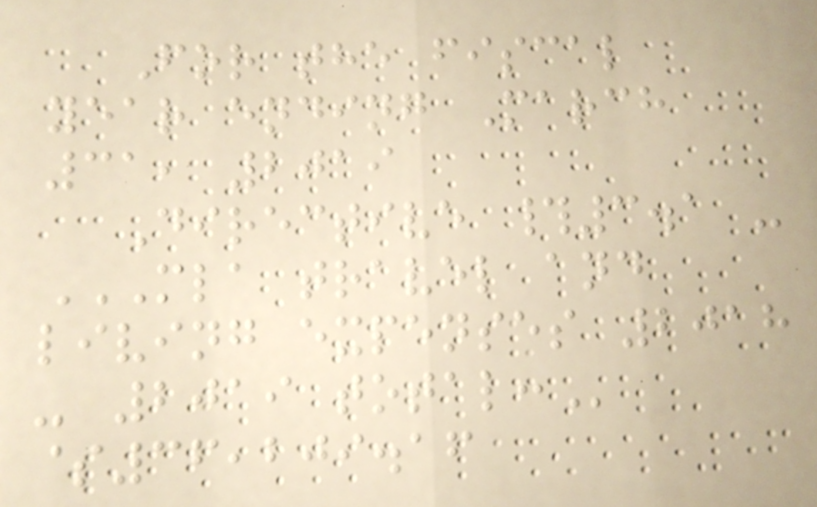For the fiscal
year ending March
31, 2019
Directive #3.1 -
MLA TRAVEL AND
LIVING EXPENSES 2018
- 2019 TOTAL:
$36,209.16
